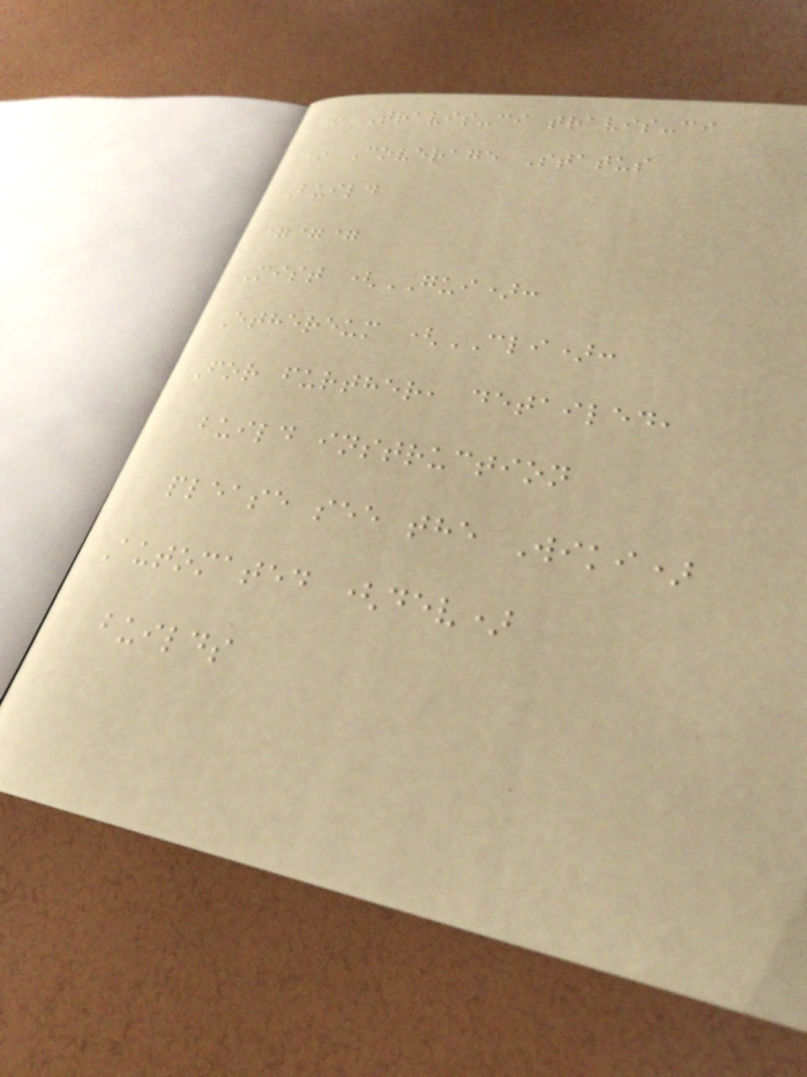* Travis-ci travis-ci
* Coverage Status
Build
===
Mist (GUI):
Ethereum (CLI):
For further, detailed,
build instruction
please see the Wiki)
Automated (dev)
builds
